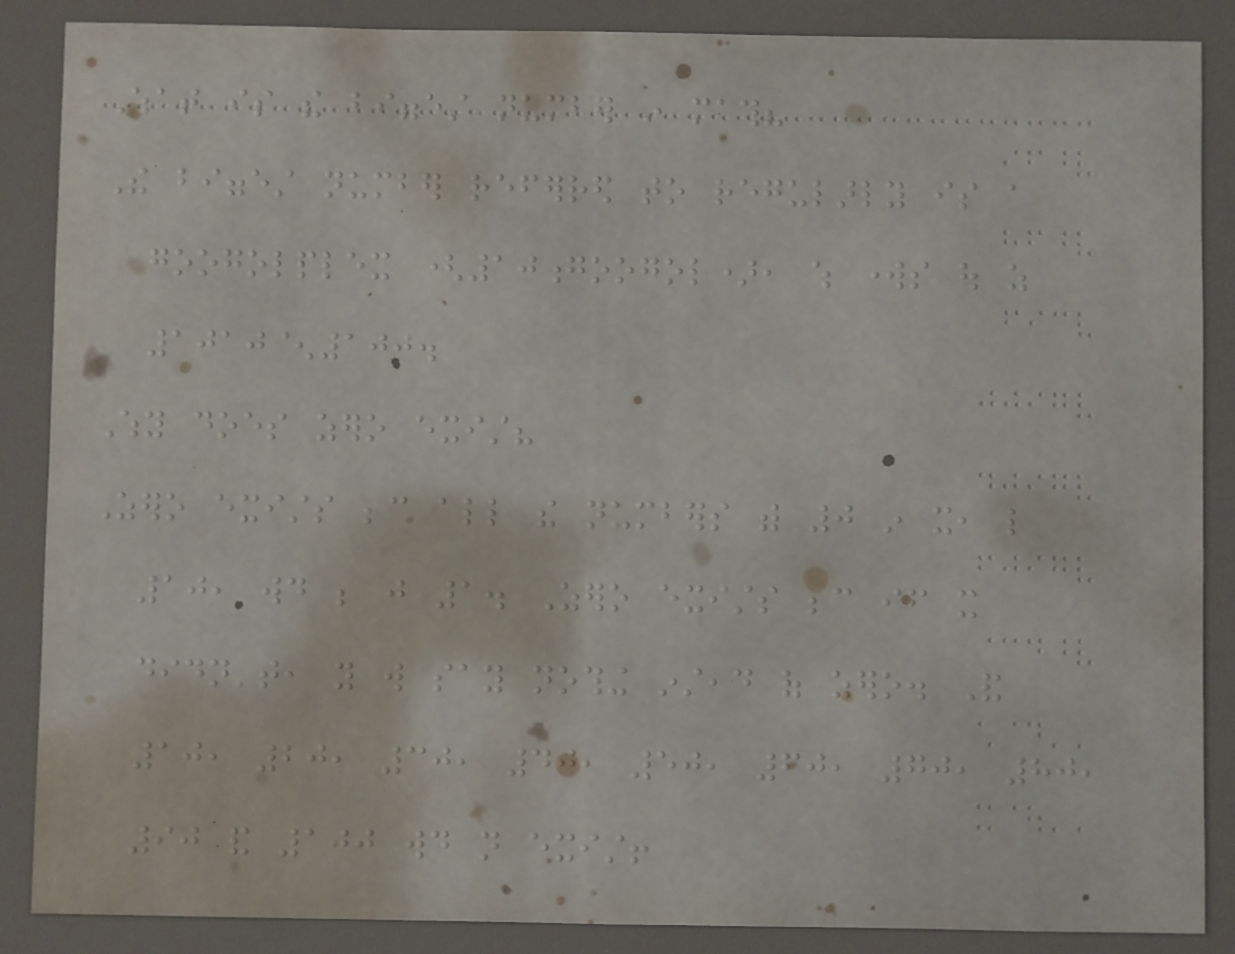What is the biggest number in math?
The biggest number referred to regularly is a
googolplex (10googol), which works out as
1010^100.
Why does zero exist?
Zero exists because all the numbers with 0 in it, like
10, would be just 1. Zero exists because if it
didn't, you will say nothing instead of zero. And
10, 20, 30, 40, 50, 60, 70, 80,
90 and 100 would not exist!
